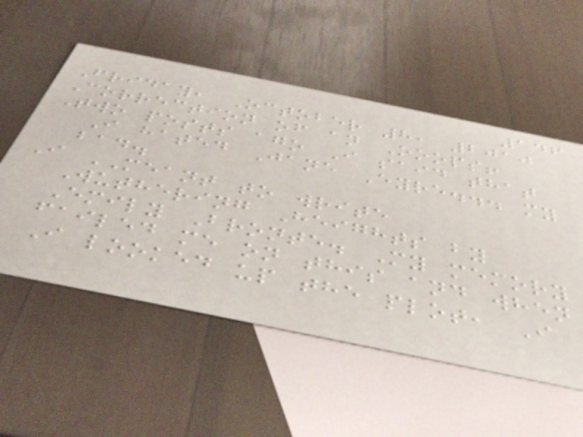146
Friday, October 8, 2010
Correction of an Ooops!
Two posts ago I said that
I hated Jane Eyre... my
bad.
I MEANT to write
Wuthering Heights by
Emily Bronte. My memory
failed me on this and when
I looked up the plot, I
